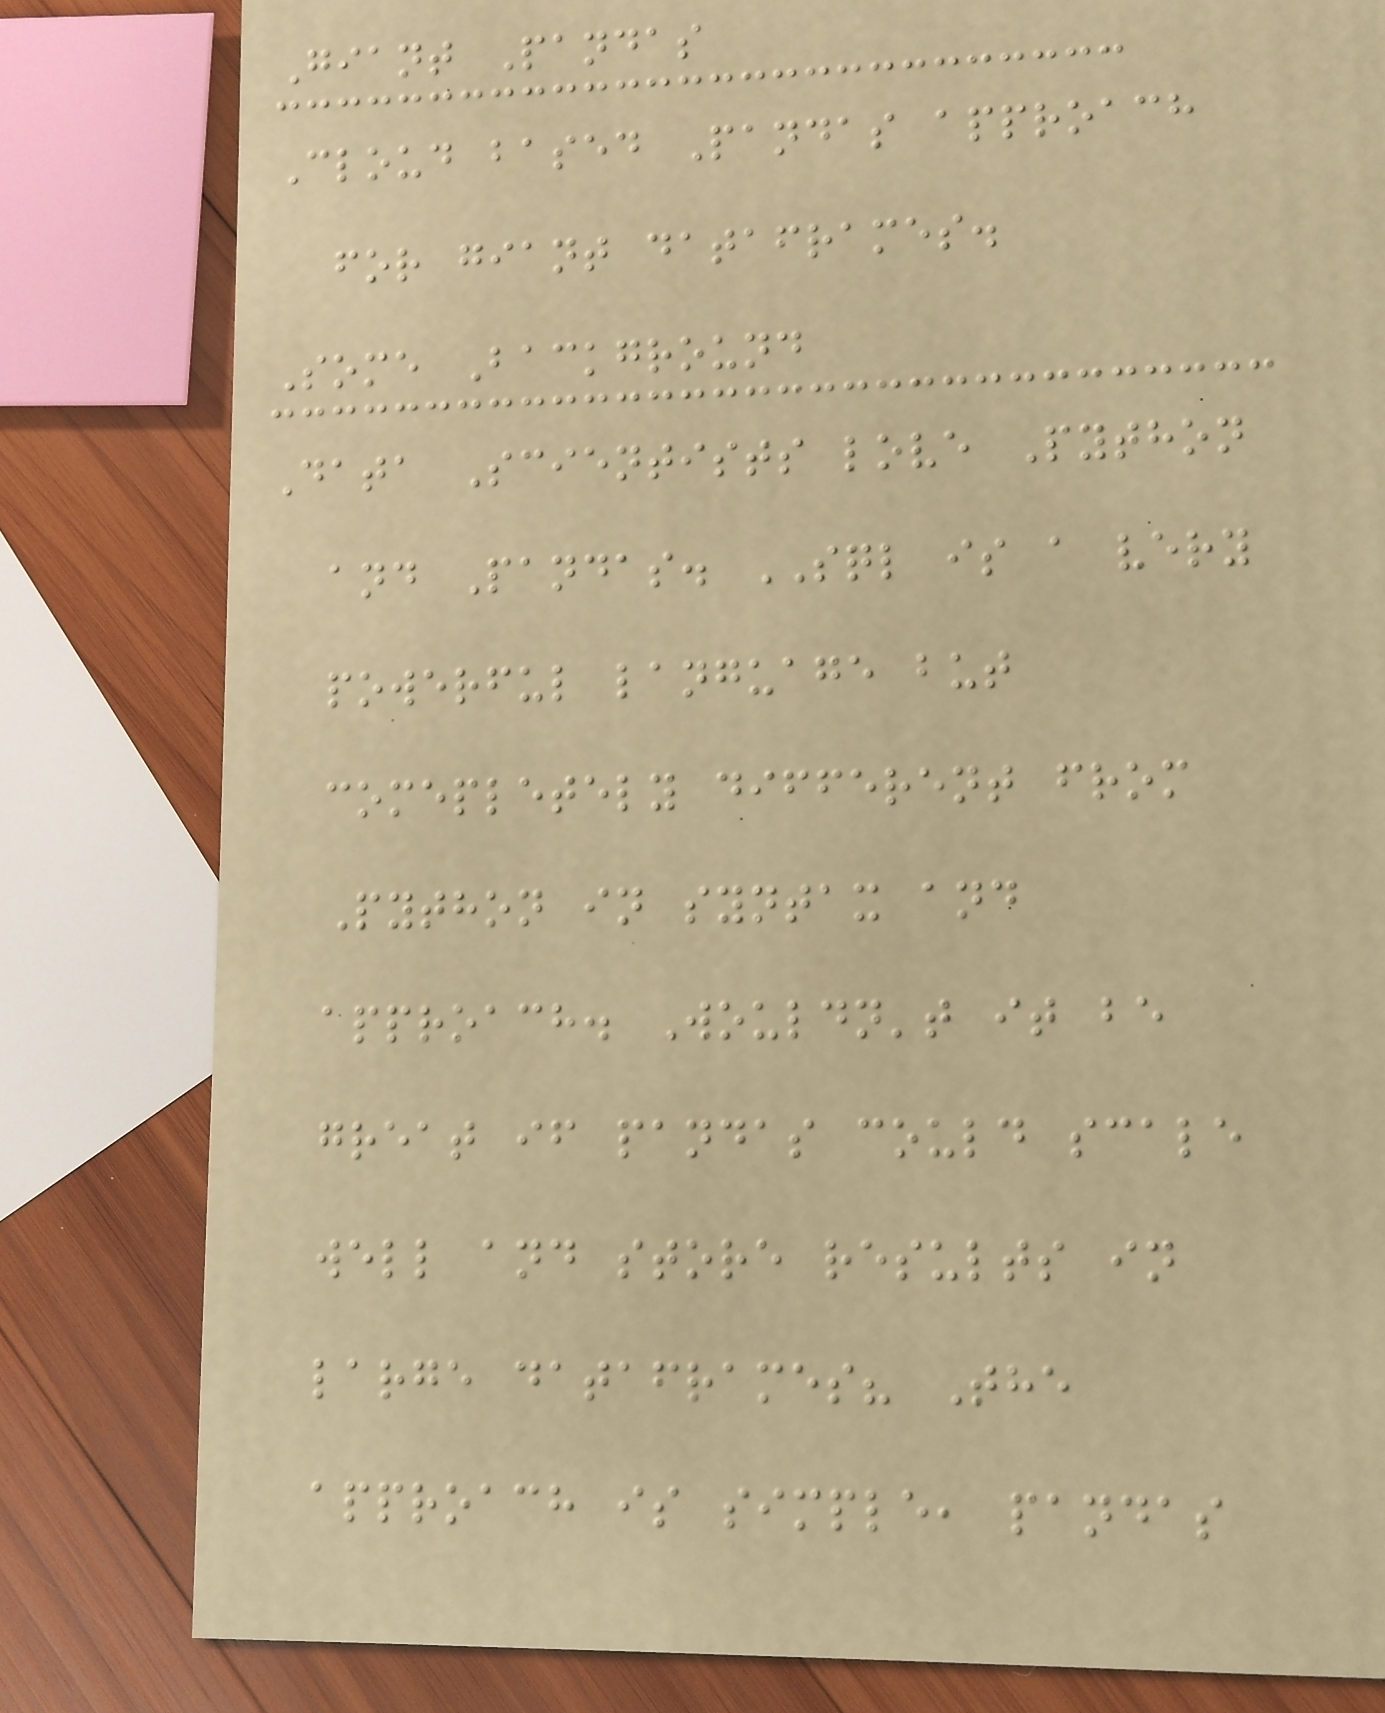Giant Pandas
Cloud based Pandas approach
for giant dataframes.
Some Background
Data Scientists love Python
and Pandas. SQL is a very
powerful language but
comepletely different from
Python in syntax and
approach. Wouldn't it be
great if pandas could scale
well and store results in
large dataframes? The
approach is simple, pandas
